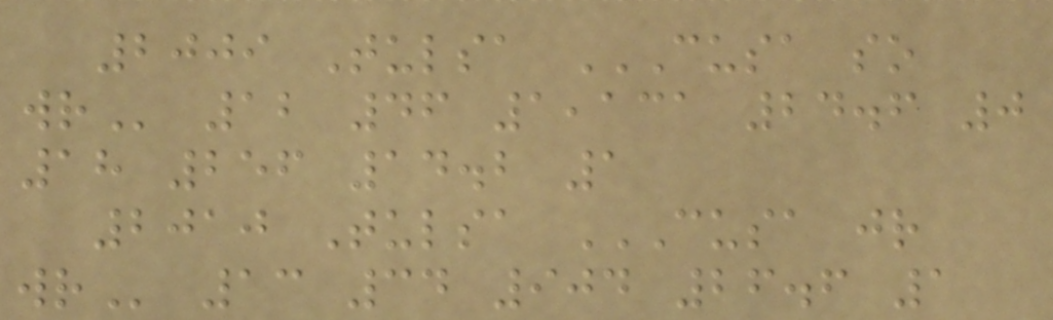2009 Tulsa CUSA SO
WR 12 46 1,131 24.6 0
18 256 14.2 1
2010 Tulsa CUSA JR
WR 13 34 904 26.6 1
